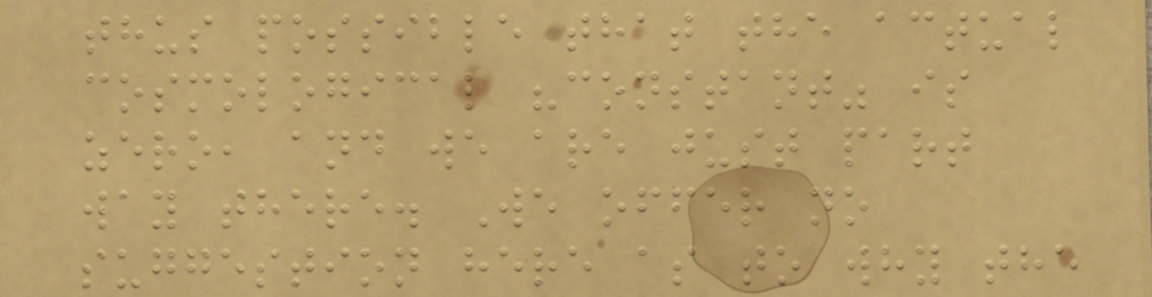thus possible that the actual
cosmological "constant" is
zero, and we are just part
way there. We offer no
suggestion here as to why the
